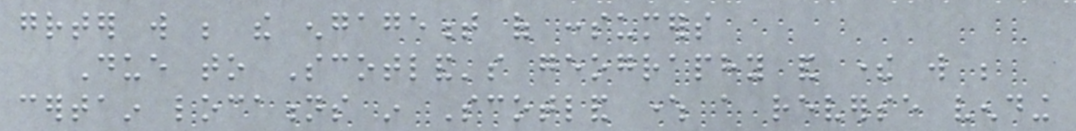greater will be the engagement of consumers
Due to Scotland's geography and there will be
certain locations in Scotland where a reverse vending
